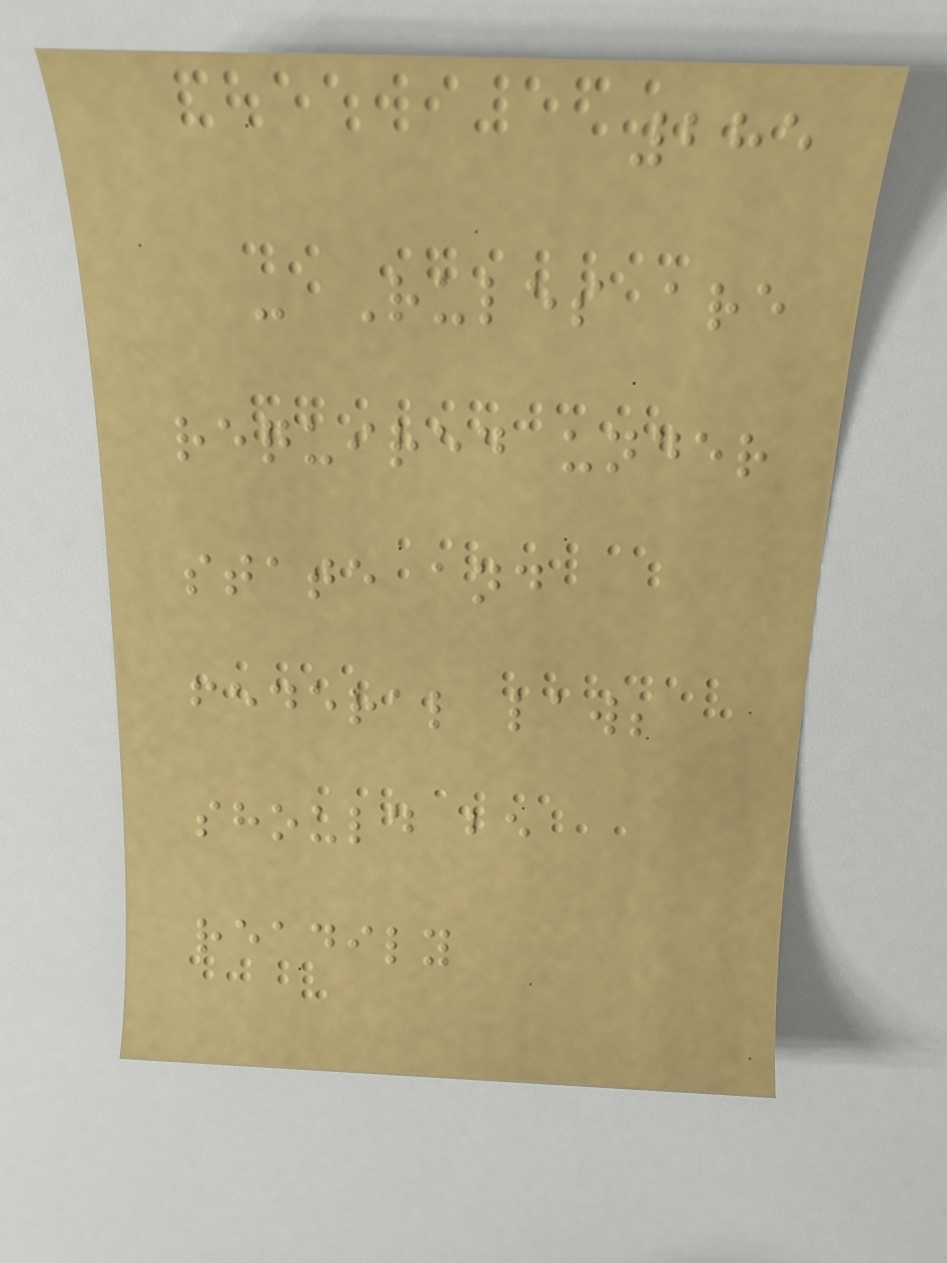285
- Rules are
required under
state and
federal law;
should be
readily
